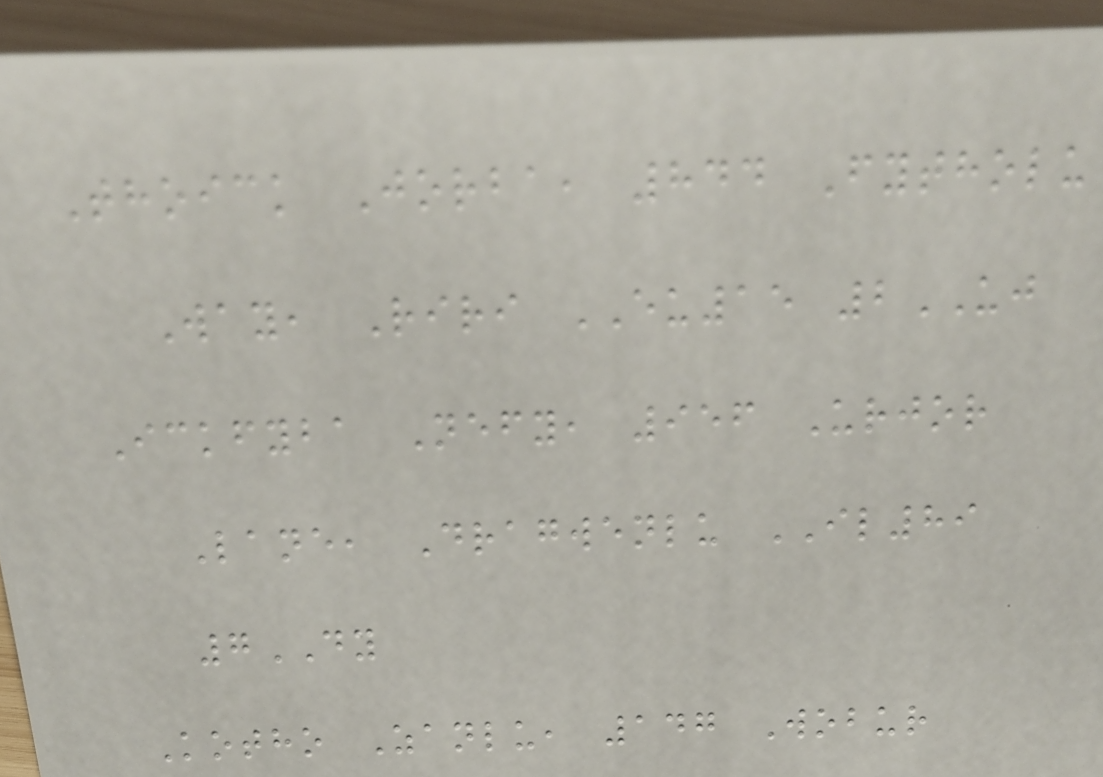Thoick Jorba, 844 Fytholu
Way, Riri EU15 2UJ
Ickfyba Nefy, 956 Urjor
Lane, Dragwenlu IL89
7DY
Kotho Zanlu, 147 Wobur
